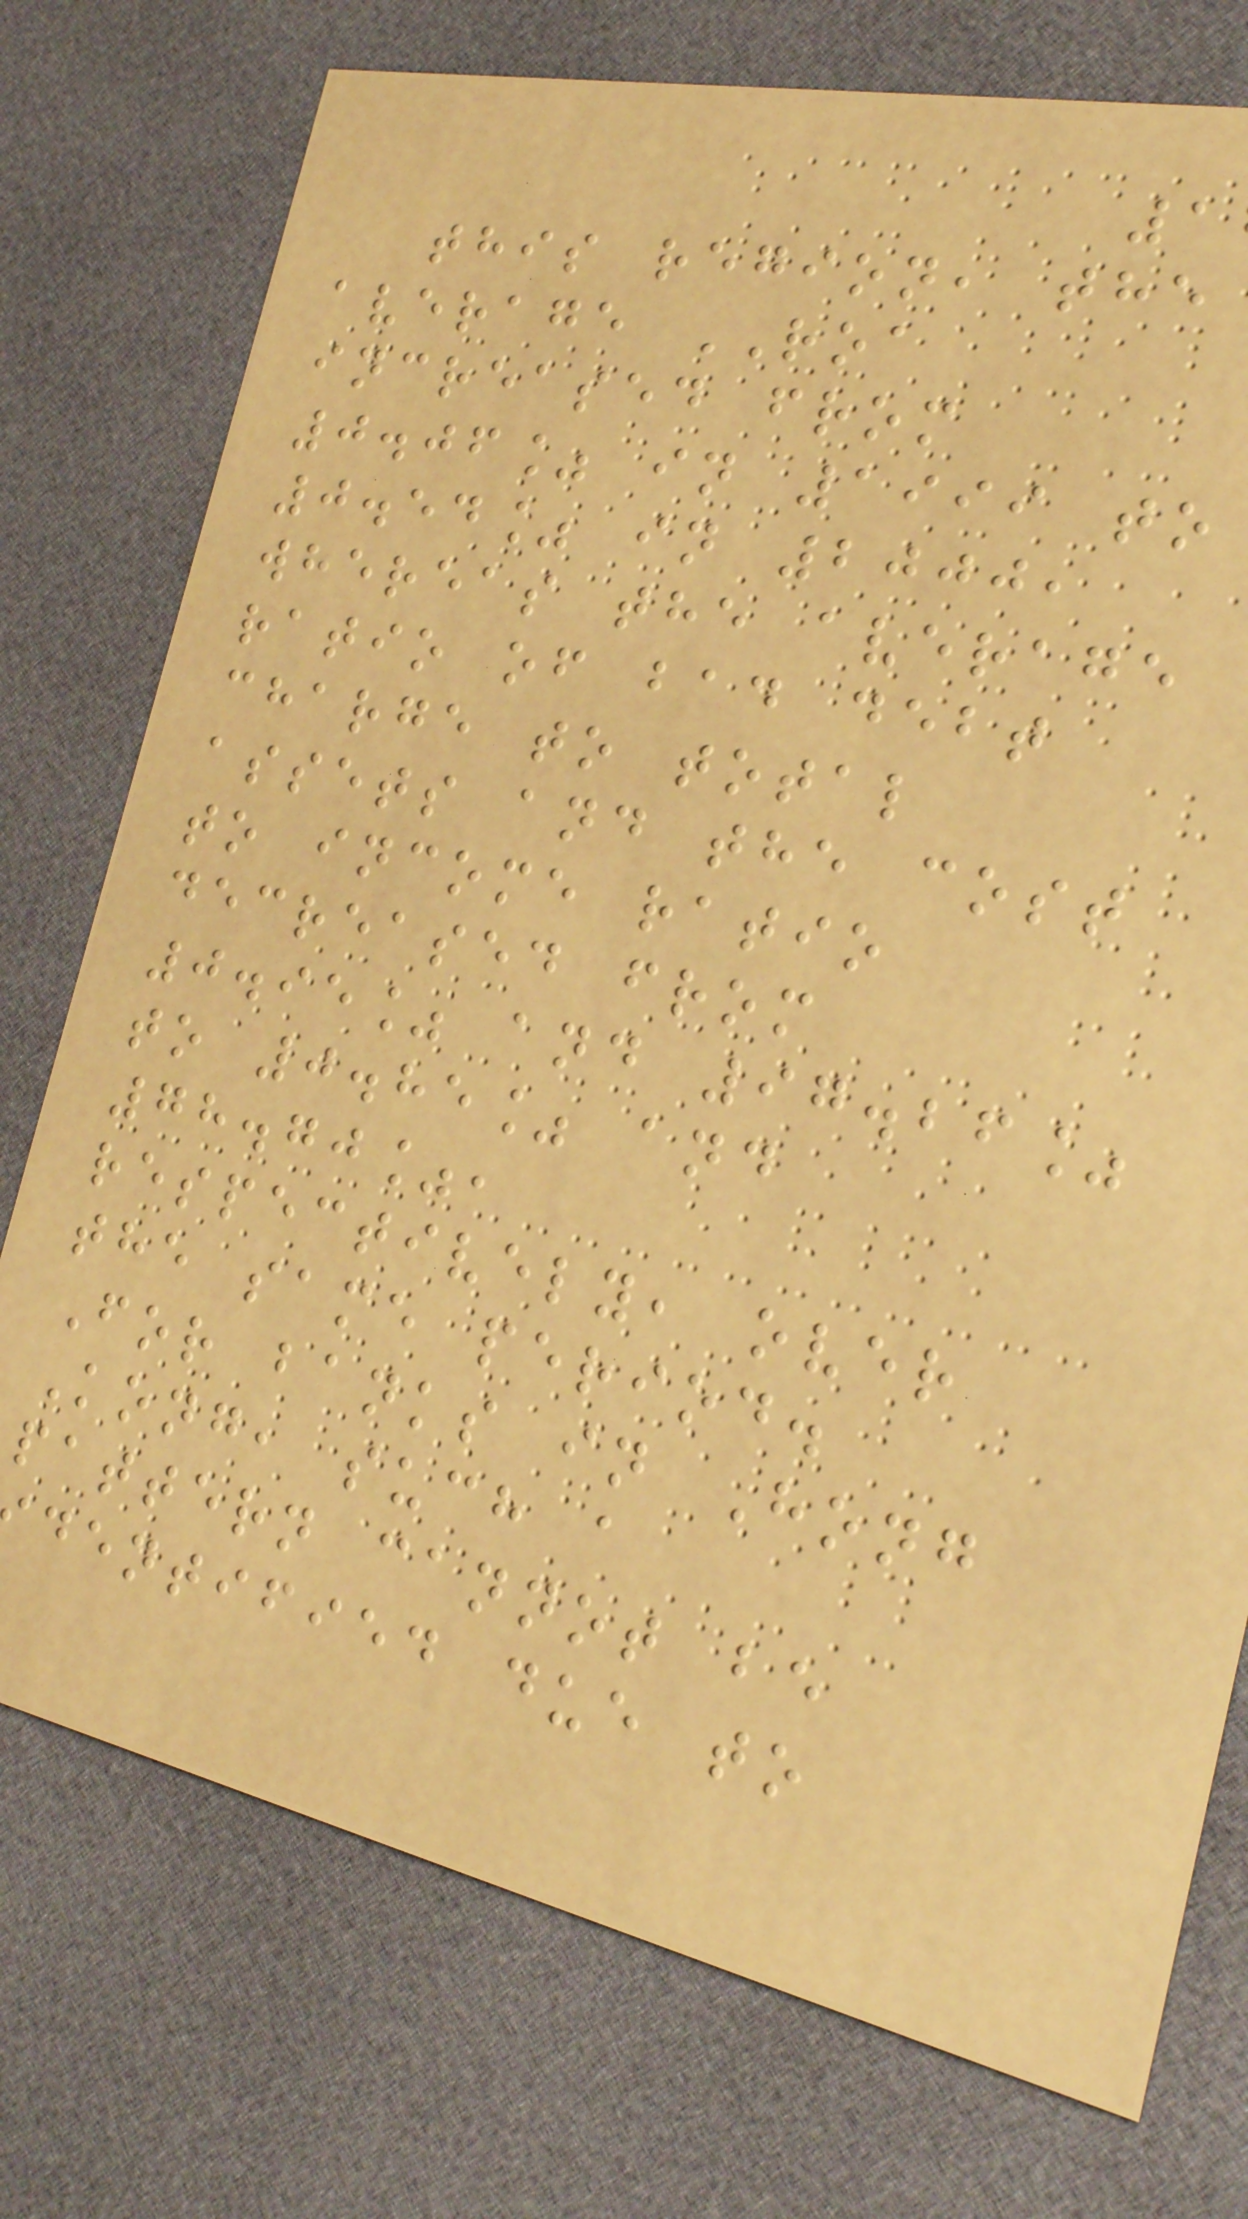this region, the
average ROA
increased from
0.06% in 1999 to
0.54% in 2000,
whereas the average
ratio of bad debt
charge to total
assets and the cost
to income ratio
decreased from
0.95% and 97.26%
to 0.85% and
78.70%,
respectively, over
the same period.
For banks in Hong
Kong, such a
pattern cannot be
dentified due to
